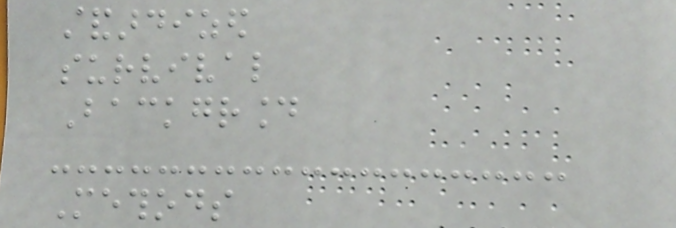standardized
survival
Background
Methods
